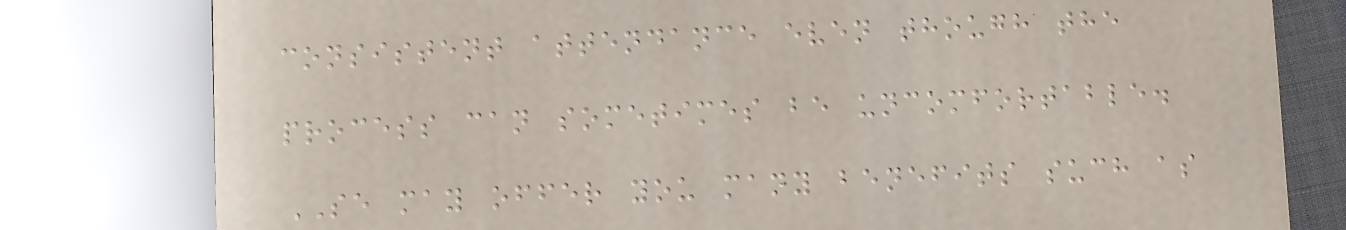consistent attendance even though the
process can sometimes be uncomfortable.
SE may offer you many benefits such as
